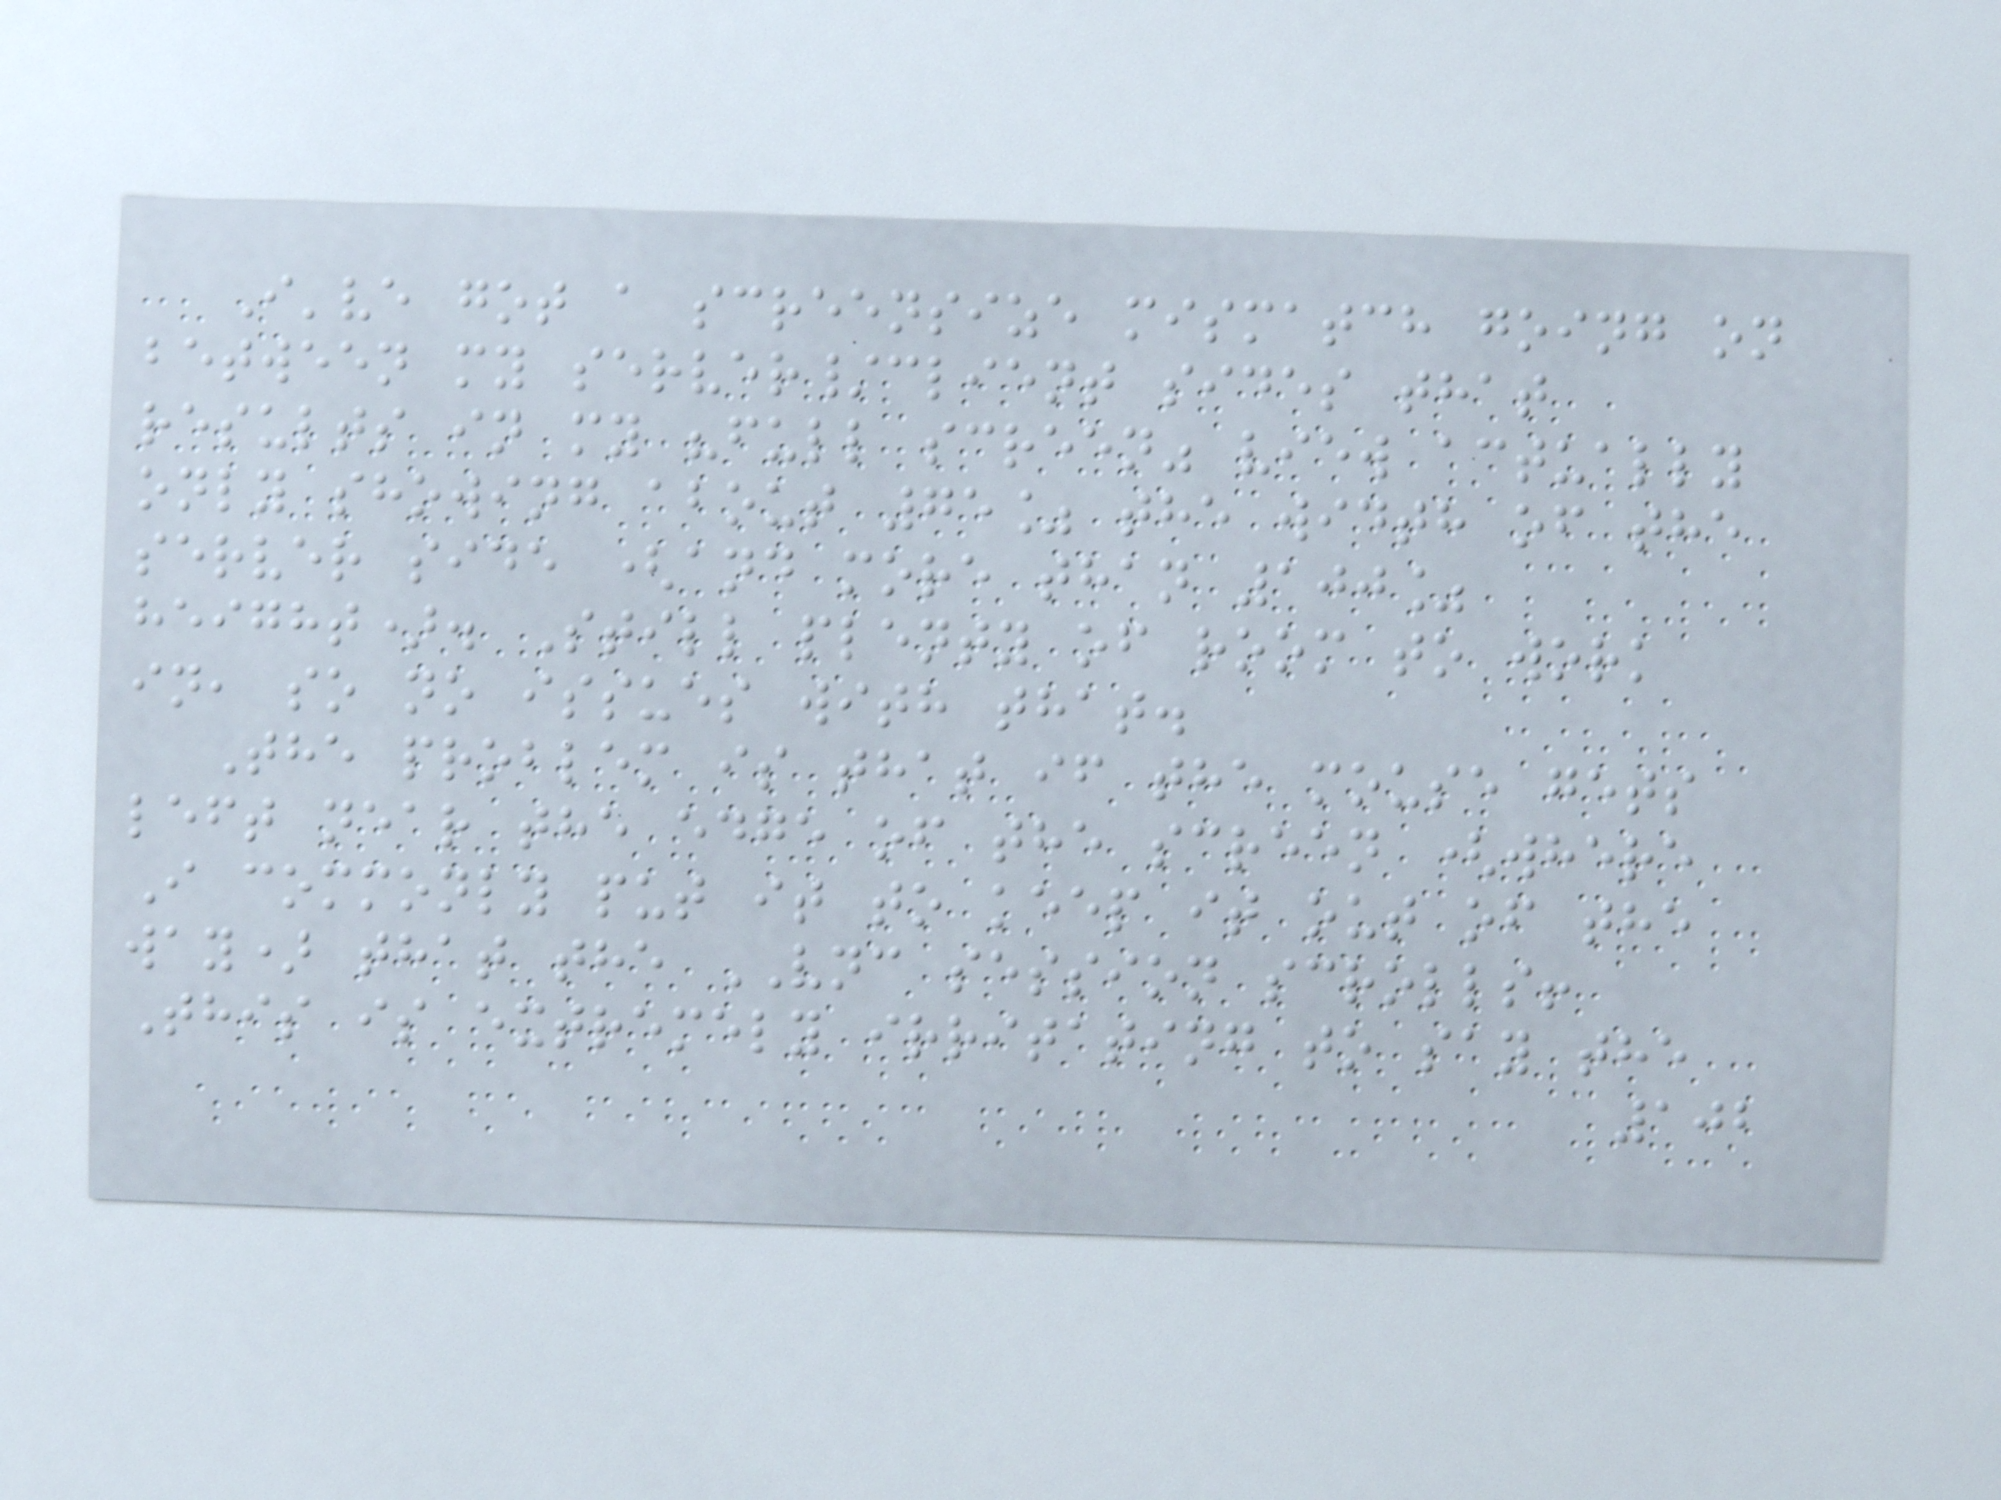I've got a screensize mismatch going on
between my server/client sides that
results in my "full screen" view actually
only showing about 75% the width of the
server side (and more than 100%
height). Still plenty of room to work
in, so no issues with that.
The problem is that if the mouse gets
left near the edge of the screen (where
I commonly put it to keep it out of the
way) that the VNC session scrolls!
This is extremely irritating to say the
102
